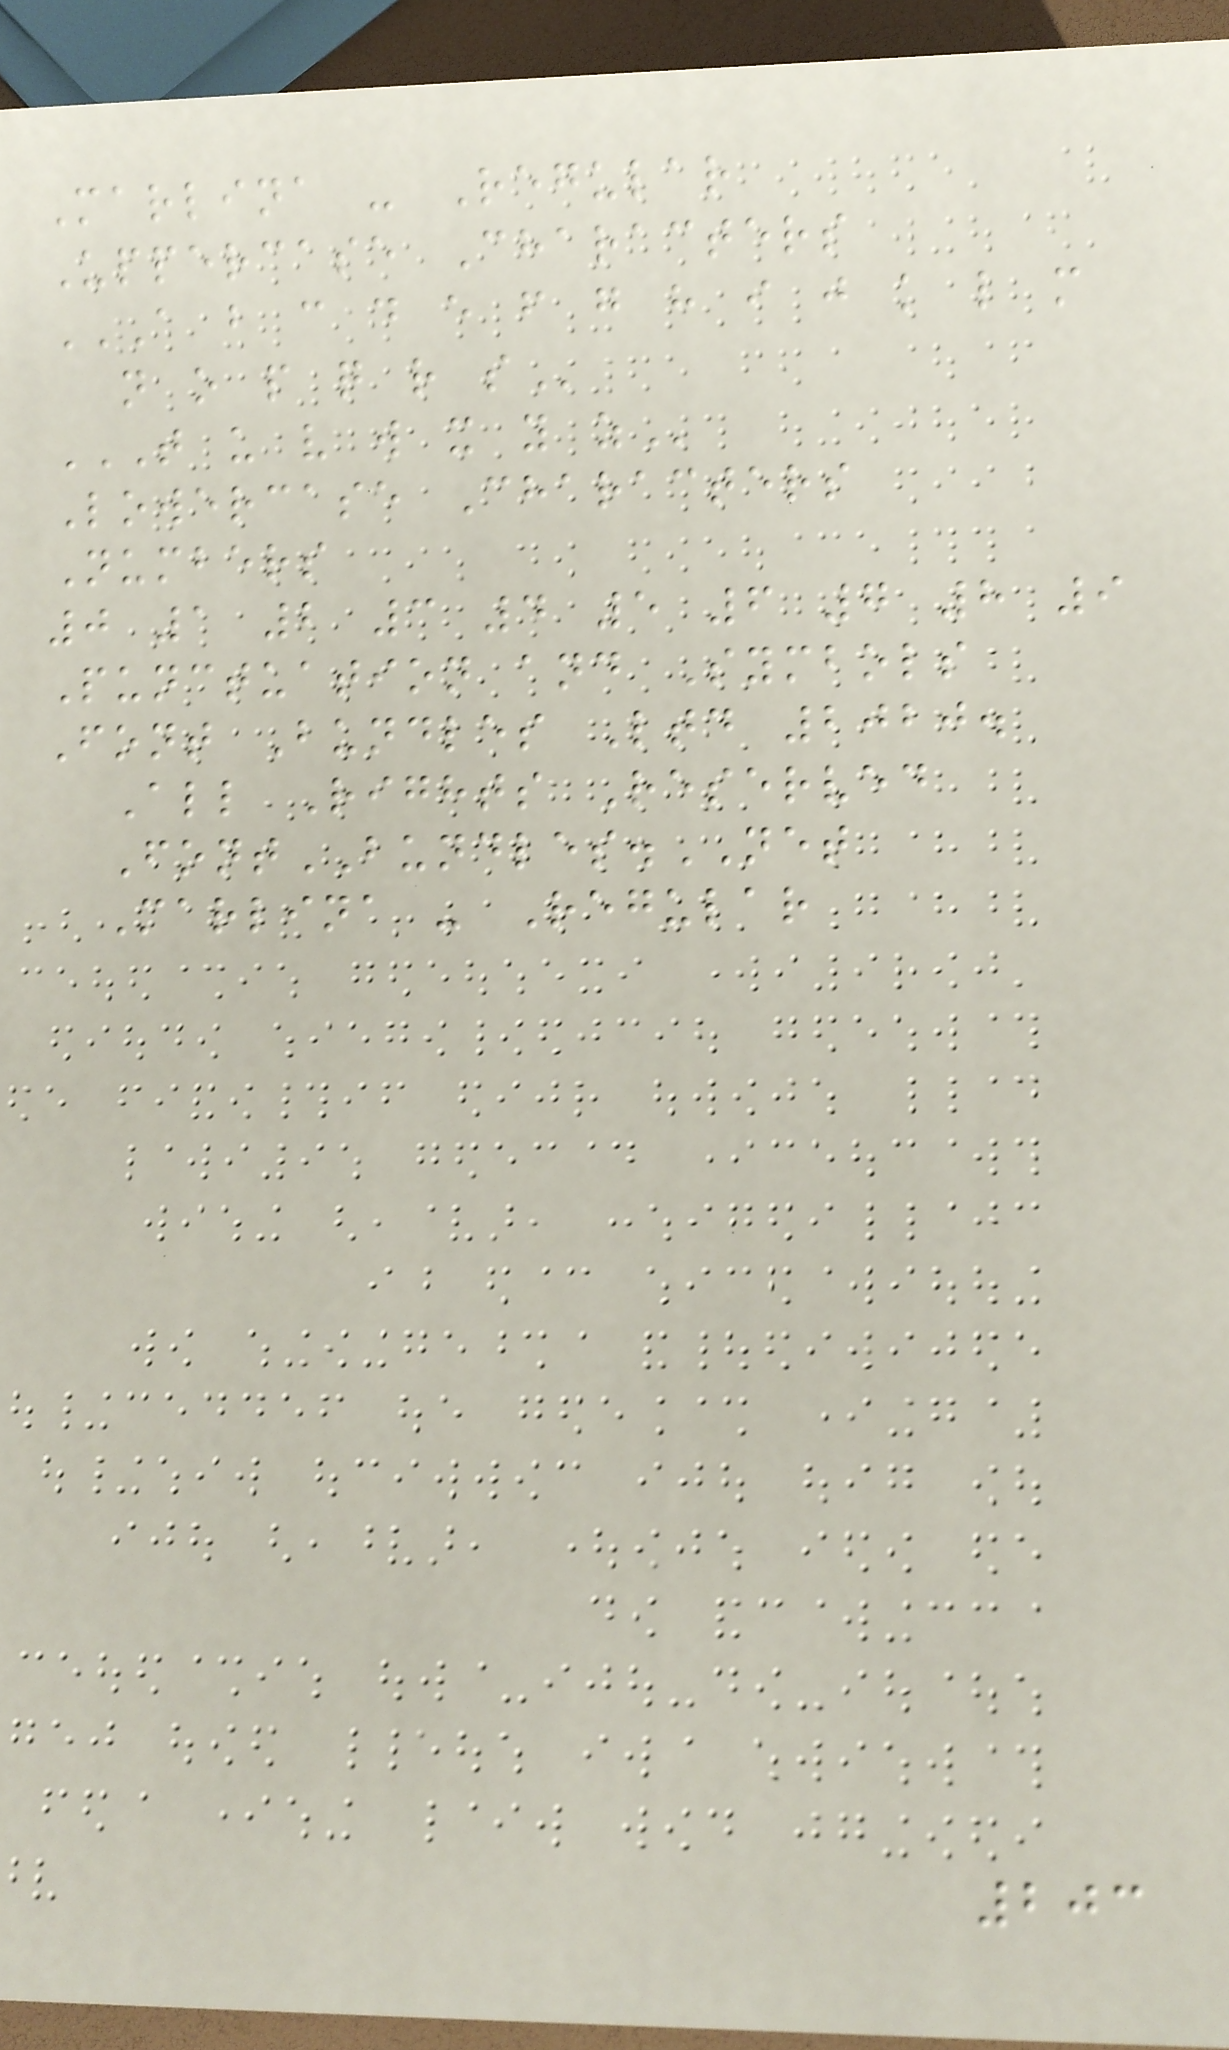Marlina - Regular
Uppercase Characters
A B C D E F G H I J K L M
N O P Q R S
T U V W X Y Z
Lowercase Characters
Numbers
0 1 2 3 4 5 6 7 8 9
Punctuation and Symbols
Font Bundles Ltd 2020.
All Rights Reserved
FontBUNDLES.NET
Marlina - Regular
203
